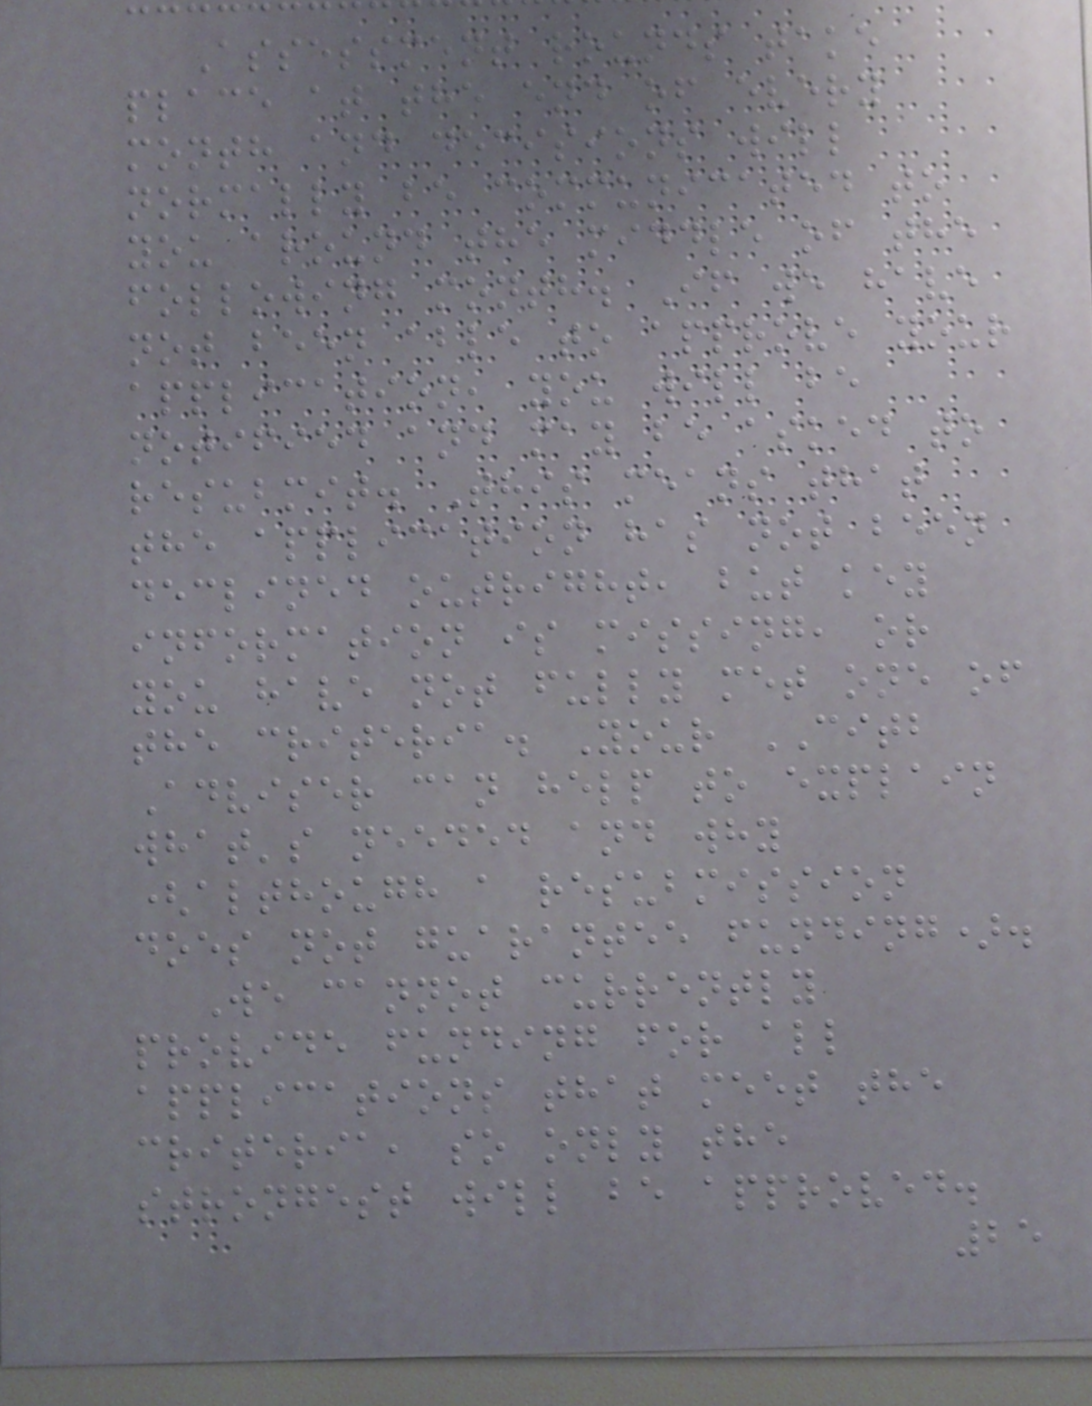Assessment rounds take
place at the end of every
month and decisions will
normally be communicated to
you around the middle of the
following month. If we have
not been able to approve your
application, you will be
notified and may be asked to
resubmit. This means that
the application has not been
declined outright, but key
information is missing, or
you have not fully met one of
the criteria. Your CITB
Adviser can help to explain
what's needed and why
(although a resubmission
does not guarantee funding).
We cannot currently
provide funding for all
applications that meet the
criteria, so only the
strongest will be approved.
25
